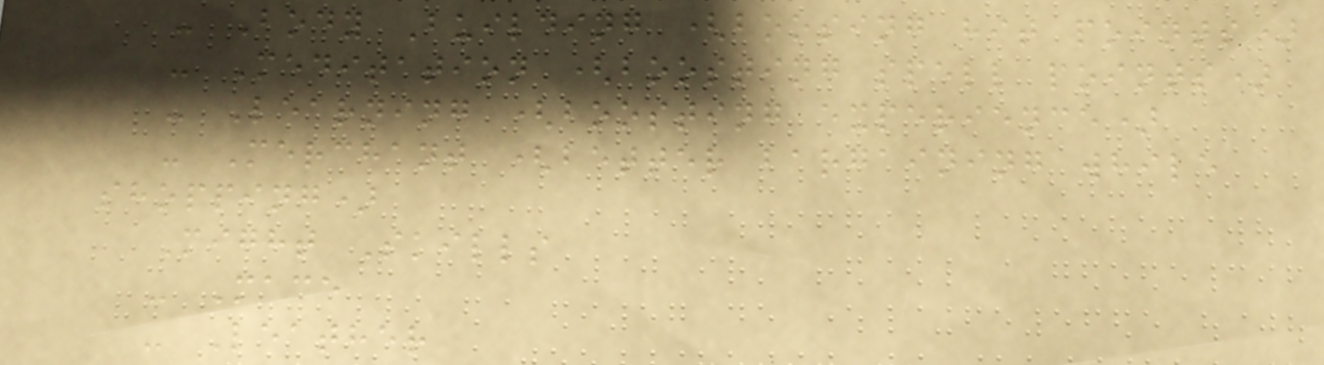- Body Building (boosing hit points)
- Meditation (boosting spell points)
- Learning (boosting experience)
- Merchant (better bargaining while
shopping)
Might Skills
- Mace
- Leather
